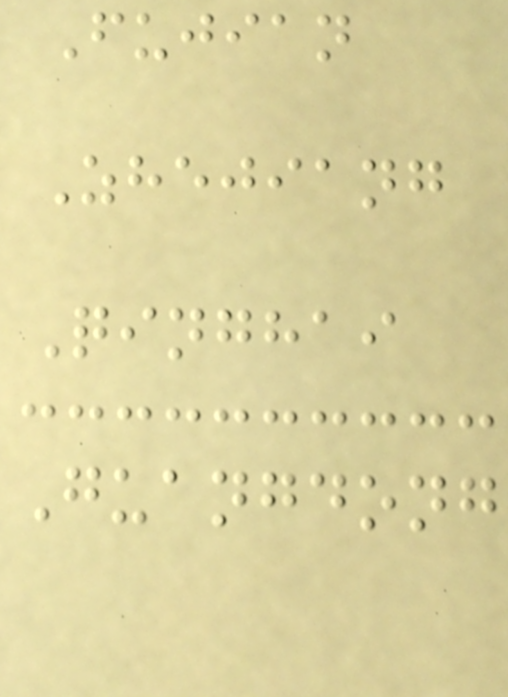Fujian
Zhejiang
Qinghai
Guangdong
